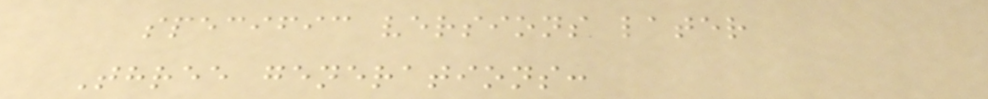specific versions later
Three generations:
